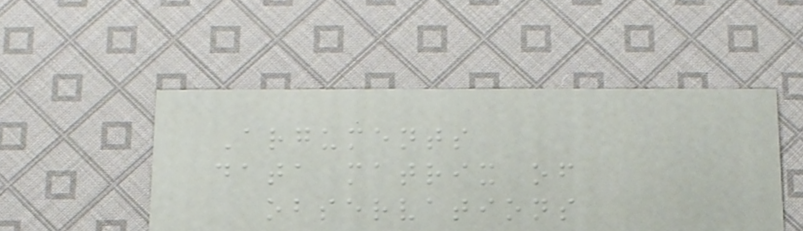Arguments
data matrix of
observations
